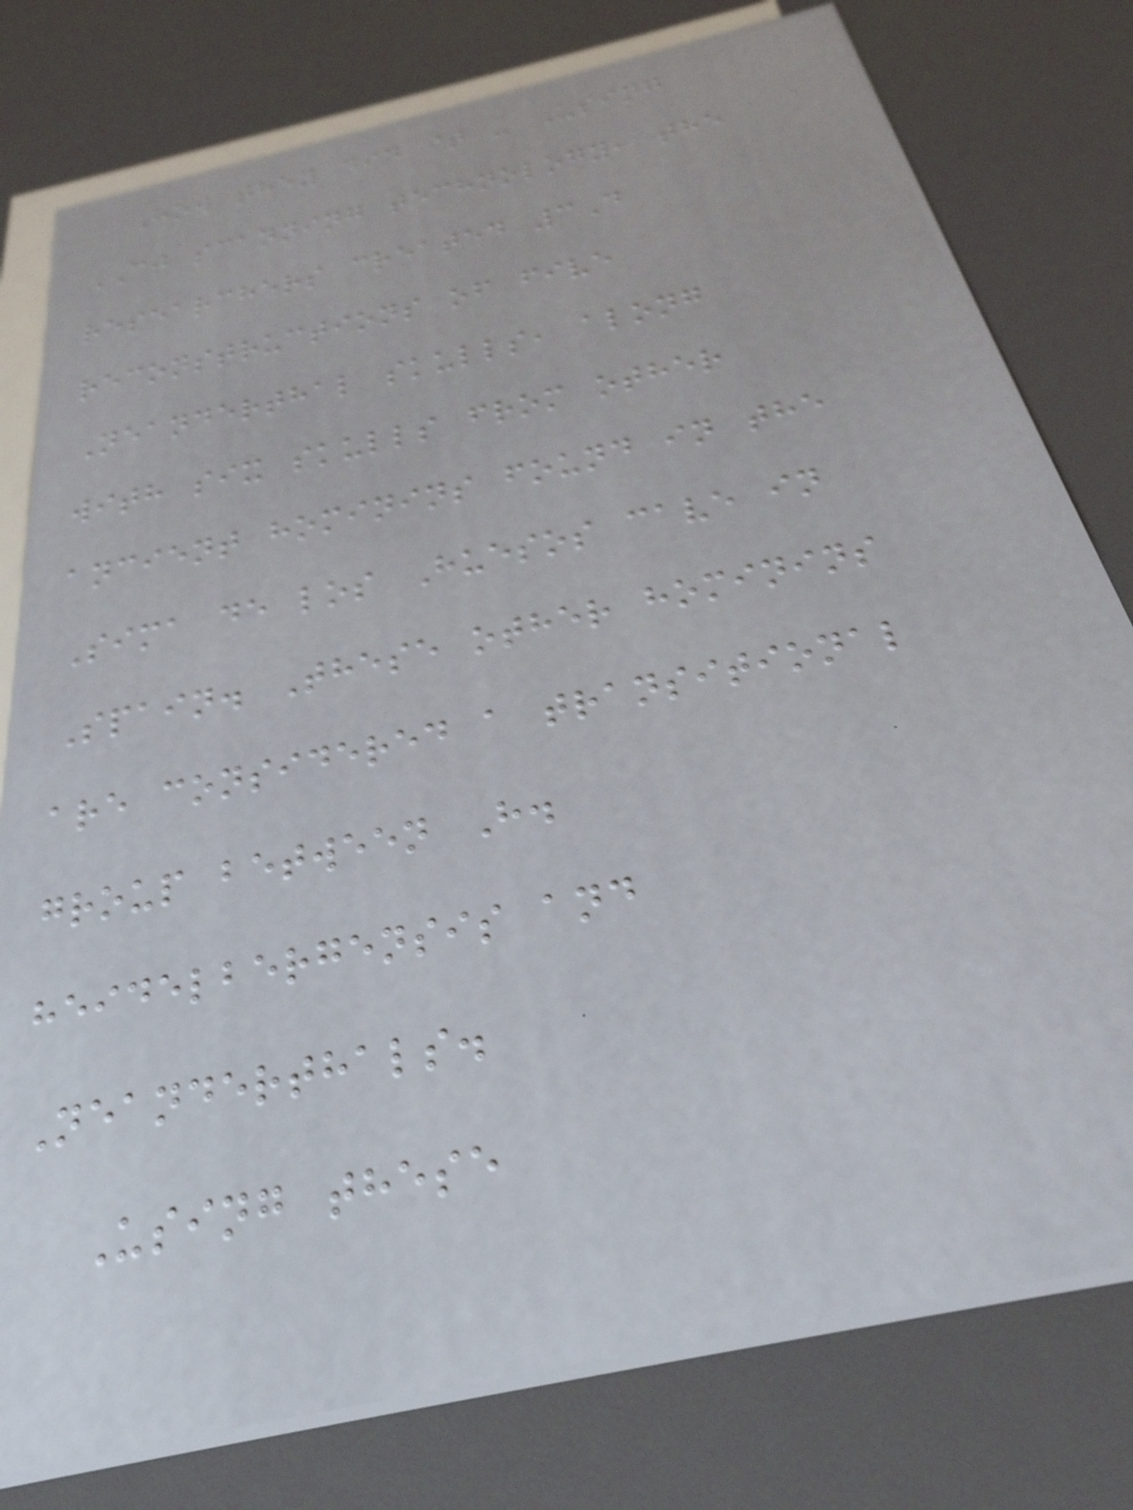How they did it - Using
CT scanning technology, the
researchers created 3D
reconstructions of five
Neanderthal skulls, along
with six skulls from other
ancient hominins found in the
Sima de los Huesos cave in
Spain. These other hominins
are considered a transitional
group between H.
heidelbergensis and
Neanderthals.
Using these
